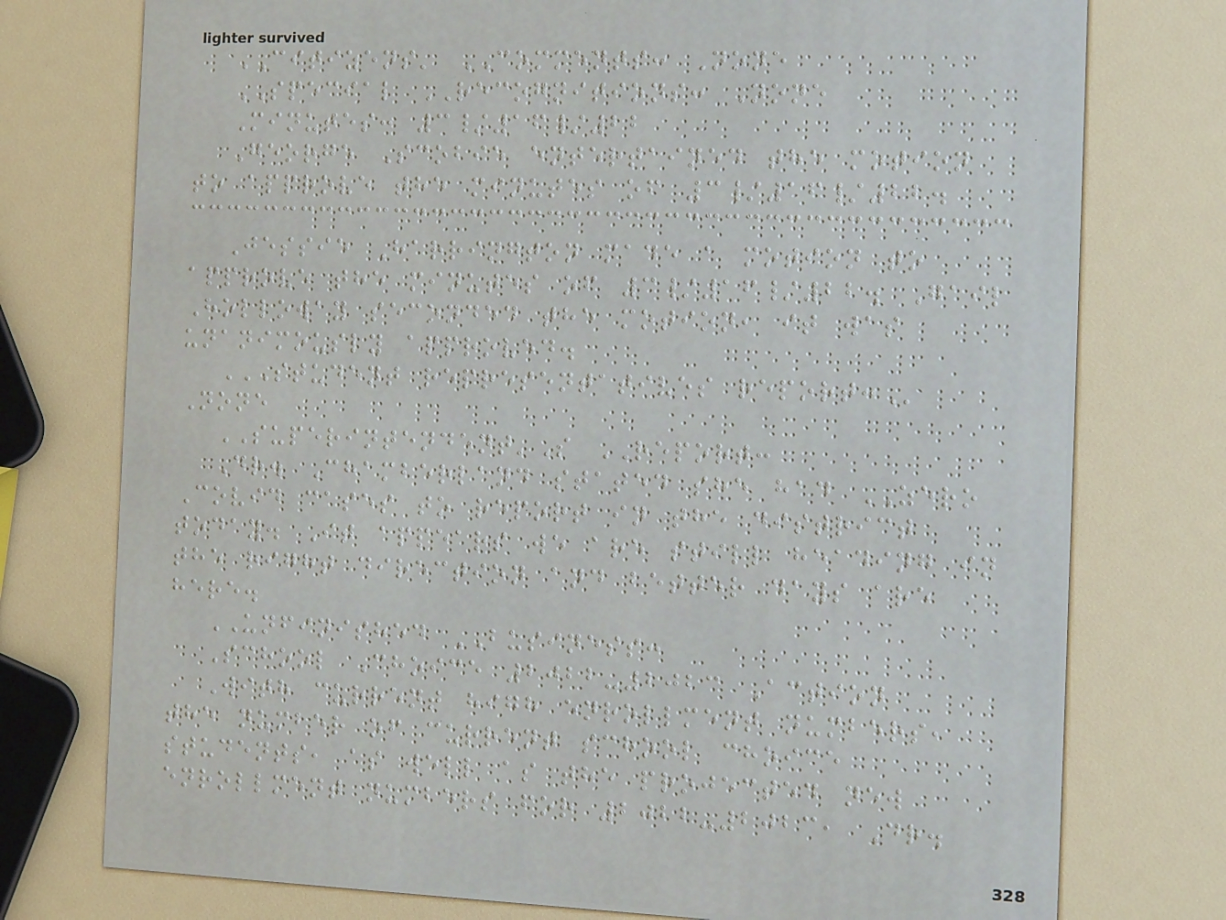CITIZENS' COMMENTS: None
SPECIAL RECOGNITIONS: None
Minutes: 3/16/22
George Scobie entertained the motion
to approve the minutes of 3/16/22.
Jessie Harrington made a motion to
approve the minutes of 3/16/22. Gail
Holloway seconded the motion, it was
unanimously approved.
STUDENT REPRESENTATIVES REPORT:
None
SUPERINTENDENT'S REPORT:
Dr. Chamberland stated she had ZERO
Covid cases to report in the district
today. It appears we are still heading in
the right direction and better days are
here.
UNFINISHED BUSINESS:
School Choice 2022-2023 Action
With current high enrollment numbers,
the number of current school choice
students, as well as the projected new
enrollment numbers for 2022-2023, Dr.
